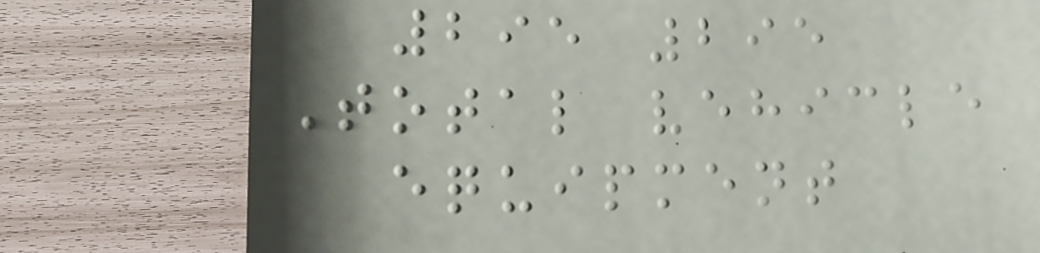295 295
Total vehicle
equipment
